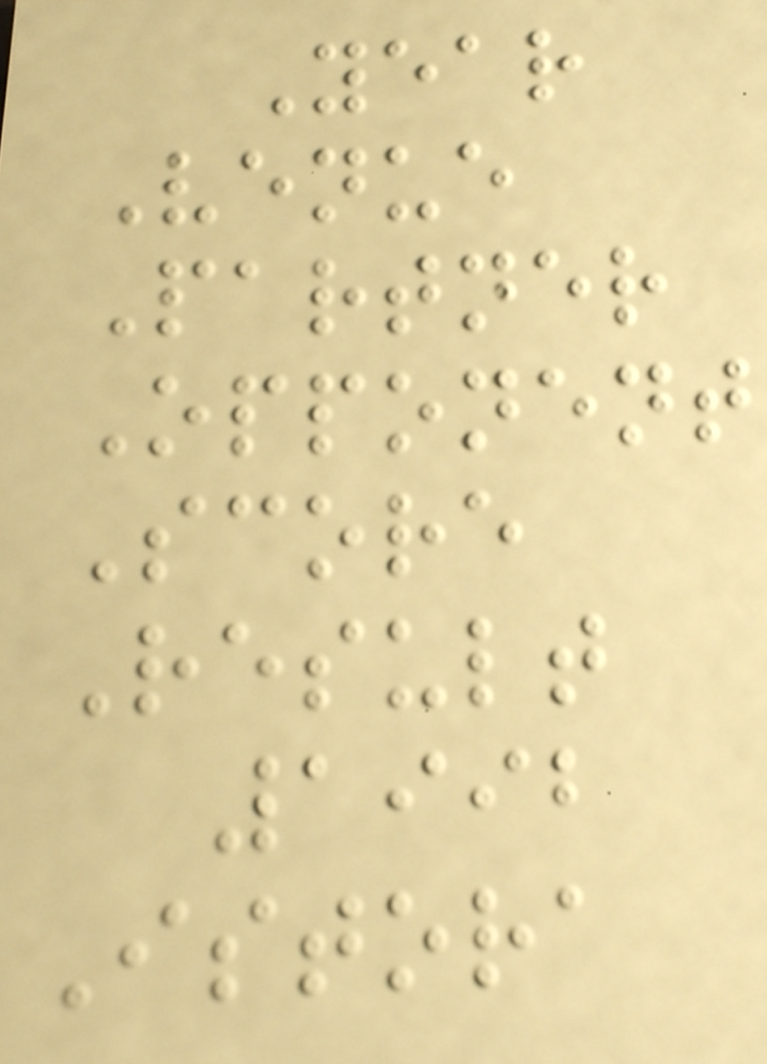Year
Venue
Partner
Opponent
Score
Result
1992
Istora
